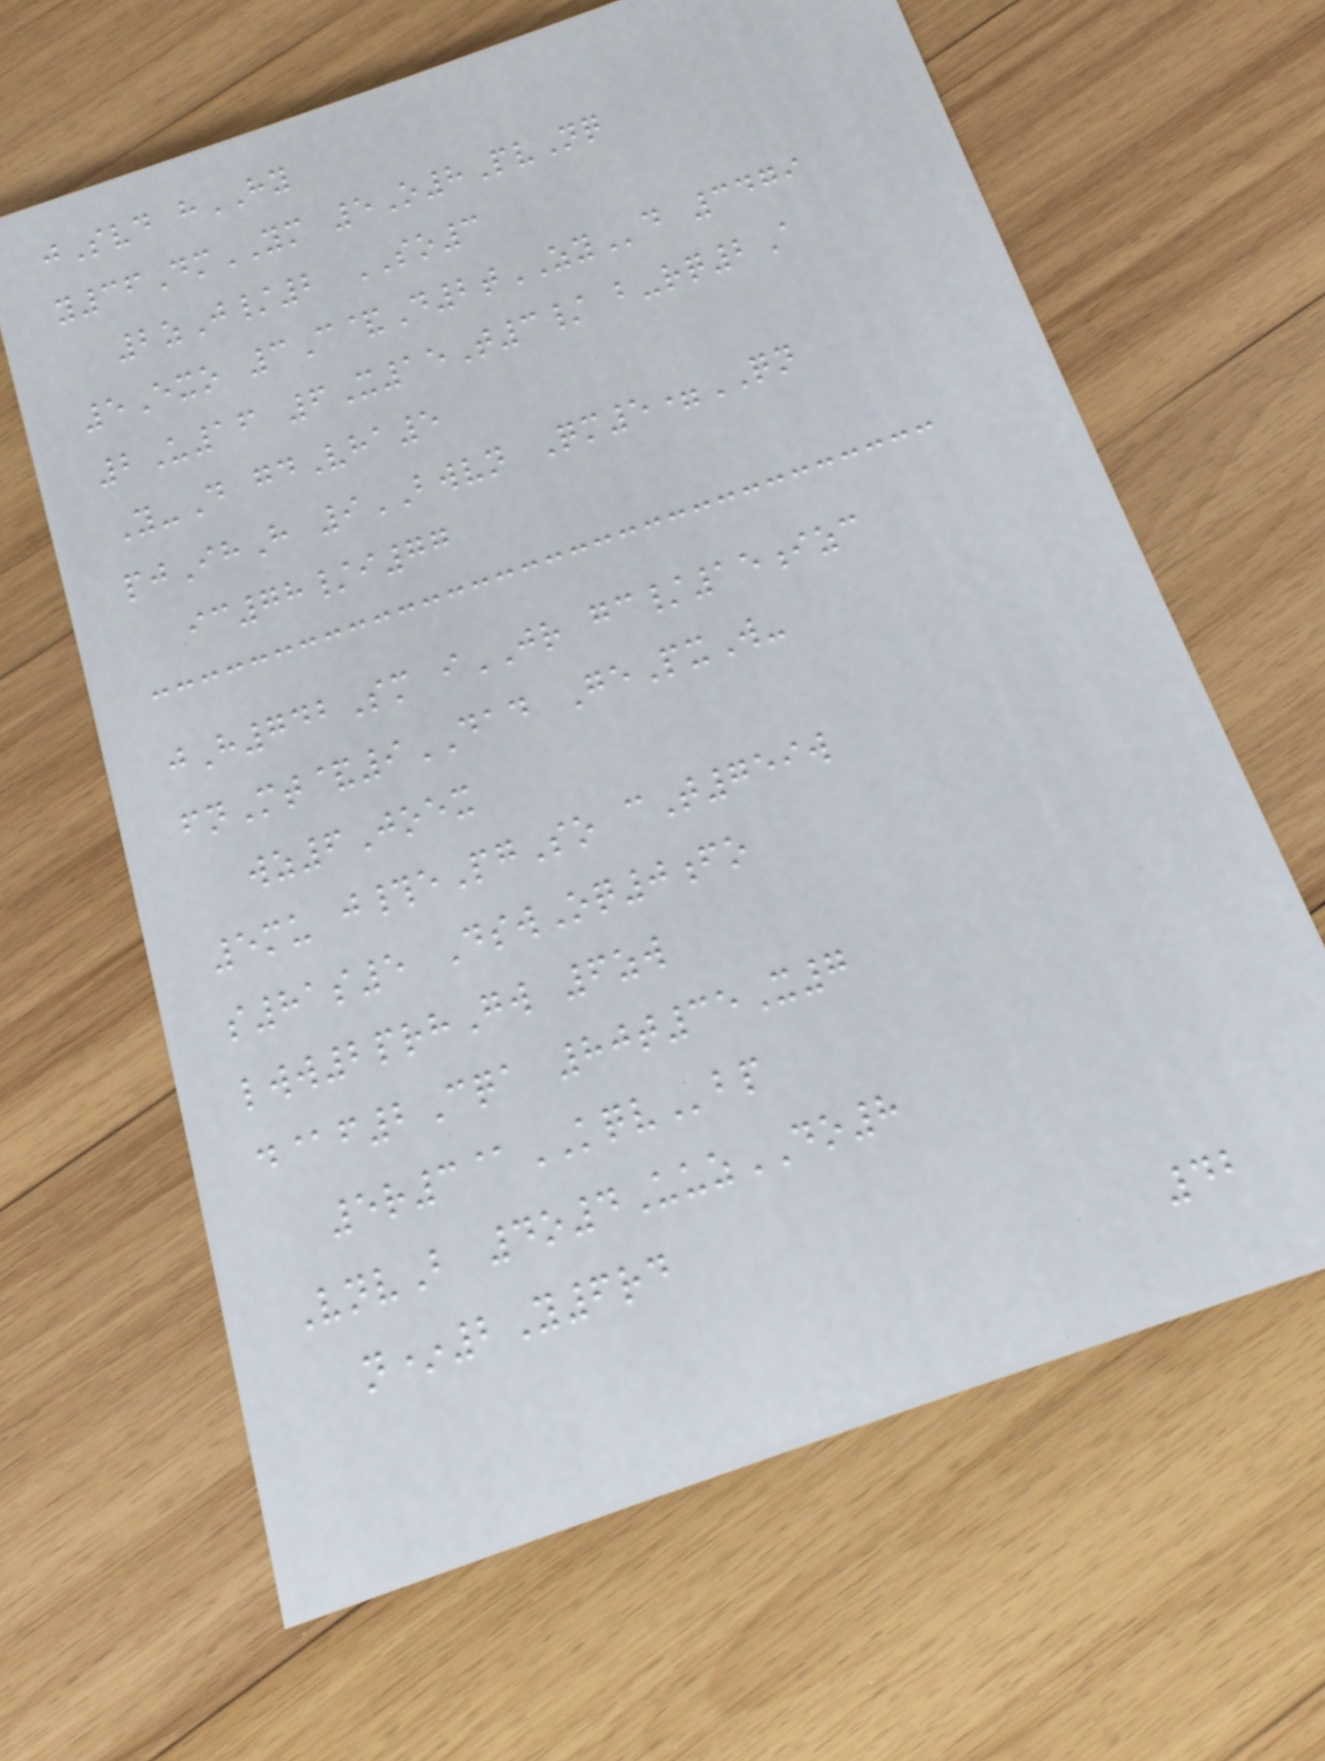jSvd hHY
y36DmYM 5O8PvNq
2zJ/2 SO3
5Exo 3C&D2tZYd 3479
2U16 6X15T3/ b-rq2A
Y-D gdVha5
pjIhH 9BWVN Qm5=QN
ic78/i77
jH742Sm iJR gc/15izc
fnMt&9DAD GePxW-
wz6Joex
5mu j#ePgSo cT759w
s81s5 DswOq0fo
lww2prhGw 6zw
d@f2Cqa 80t35X7
5r3@KQVbp
VnvB 4o4UuzDO8
n*2Y6rd
42
